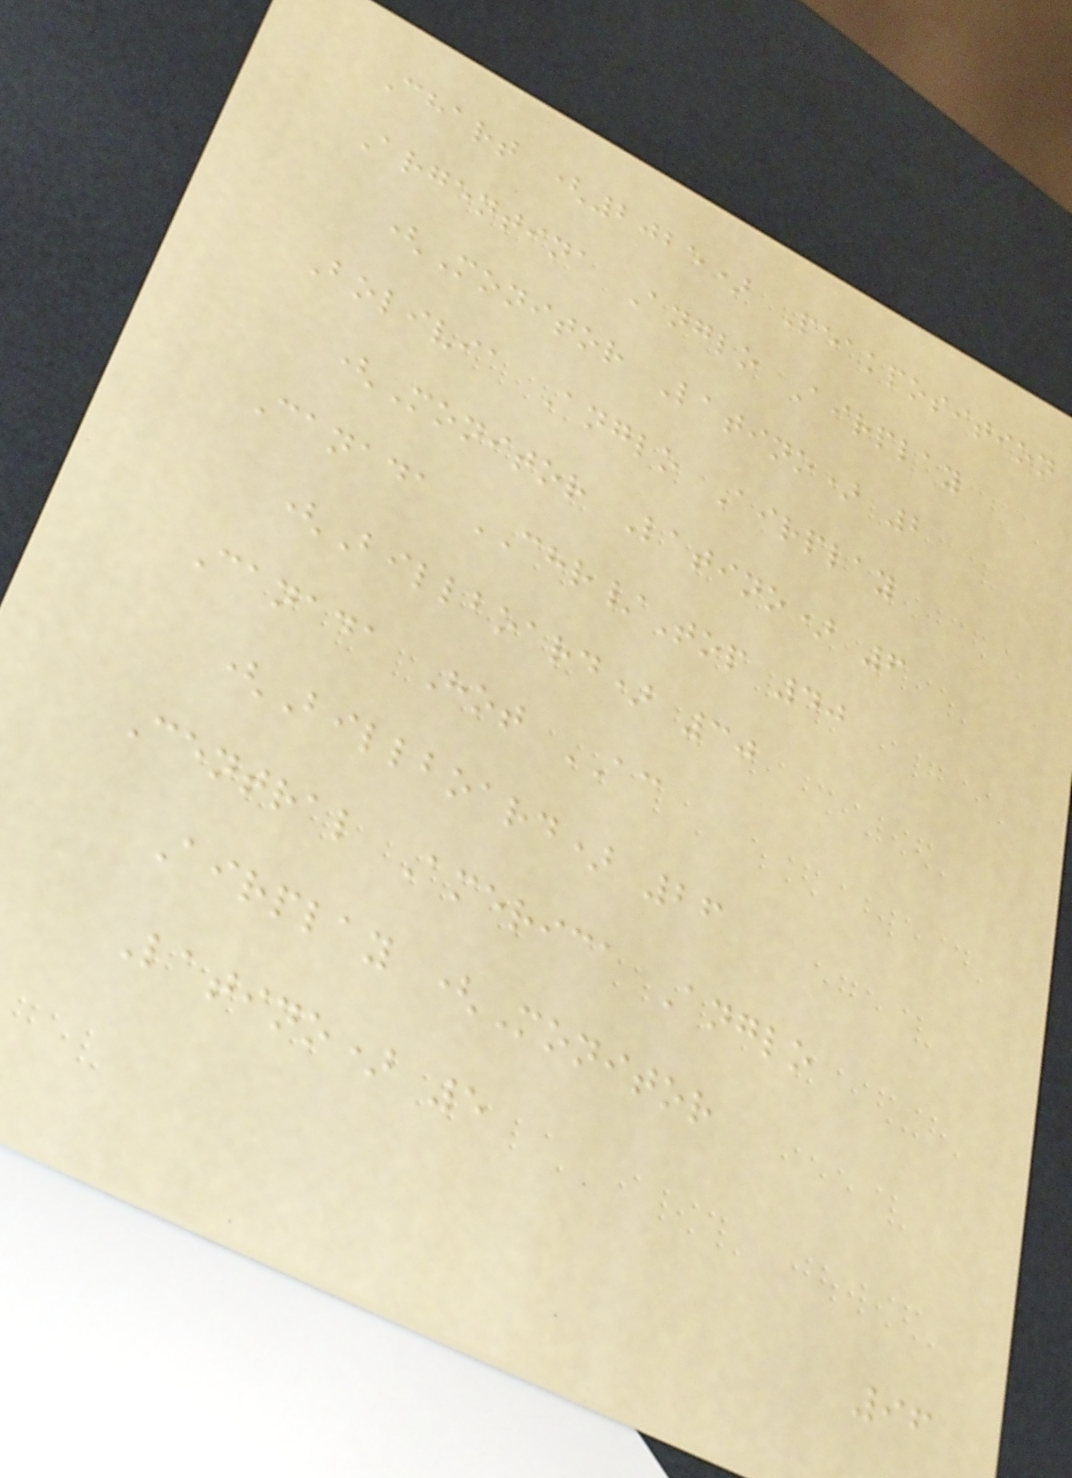Chart (2025) Peakposition
Argentina Anglo Airplay
(Monitor Latino) 2
Bolivia Anglo Airplay
(Monitor Latino) 6
Canada CHR/Top 40
(Billboard) 30
Canada Hot AC
(Billboard) 26
Central America Anglo
Airplay (Monitor
Latino) 5
96
